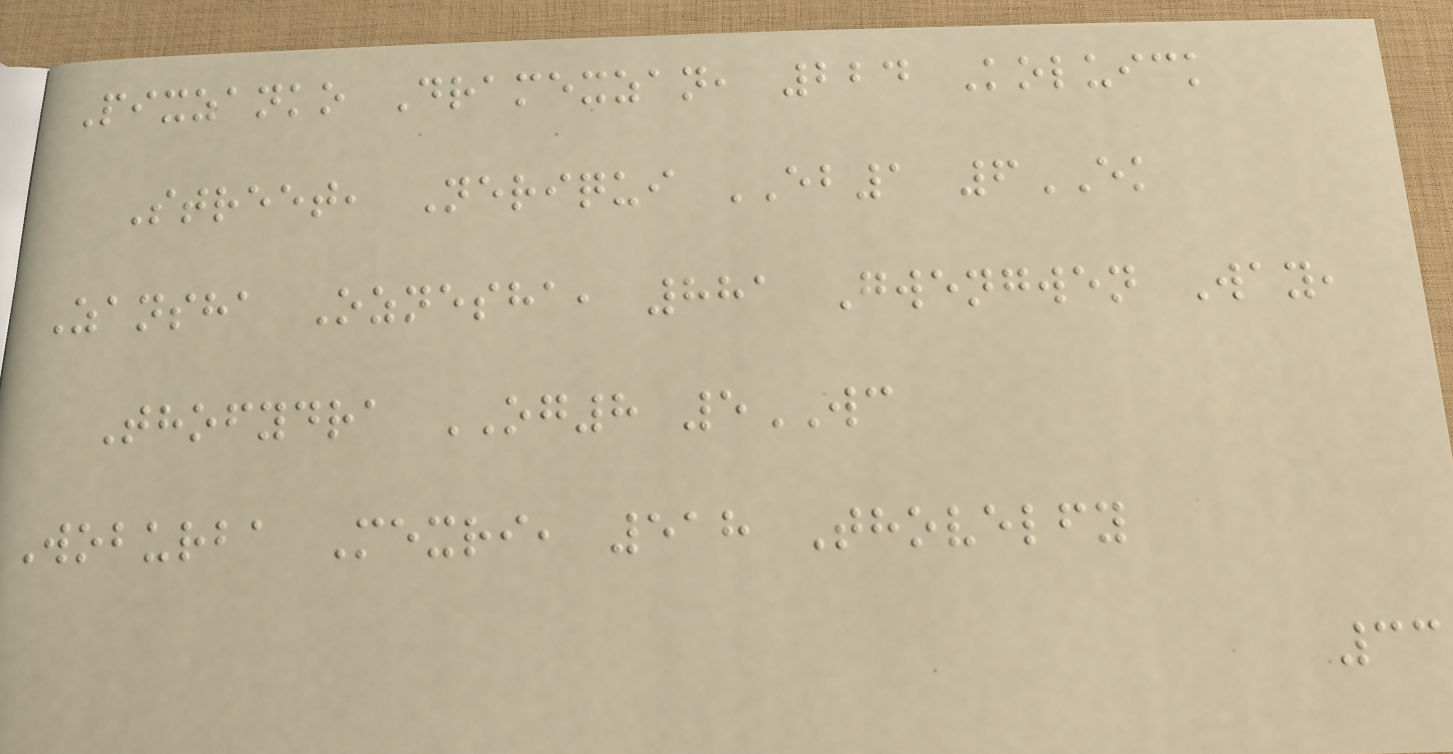Pixzanko Dramexzan, 224 Koluick
Street, Neriqui EB1 6EK
Zansha Oznesha, 881 Gwengwen Way,
Thofydra OG8 5WC
Woburba Mexri, 518 Thovelfy
33
